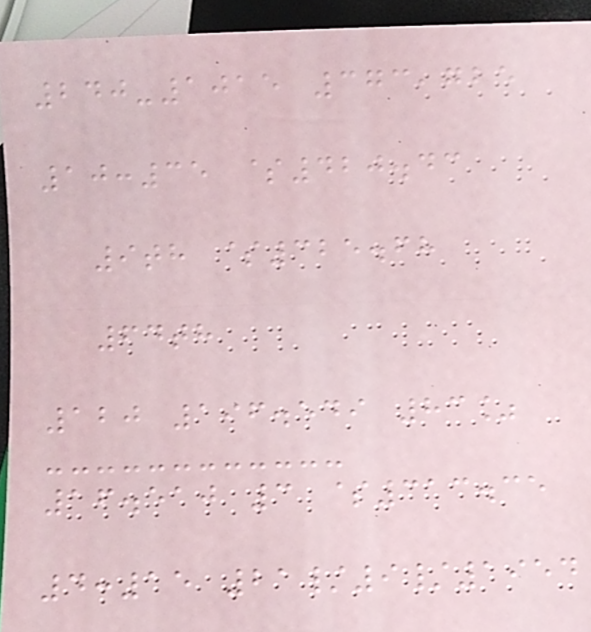240-1015 373,725
10:35 $420.43
9th $325.68
64th
120 196.549 83%
16.510 3 $313.35
4:15 21/9/1954
